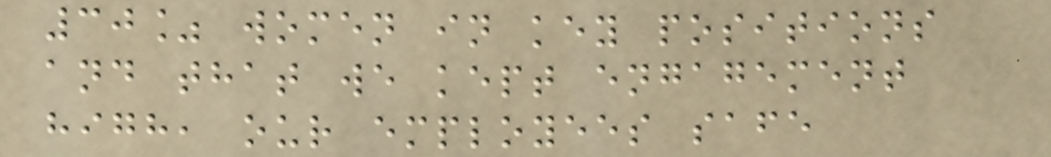30% women in key positions
and that we kept engagement
high, our employees safe
